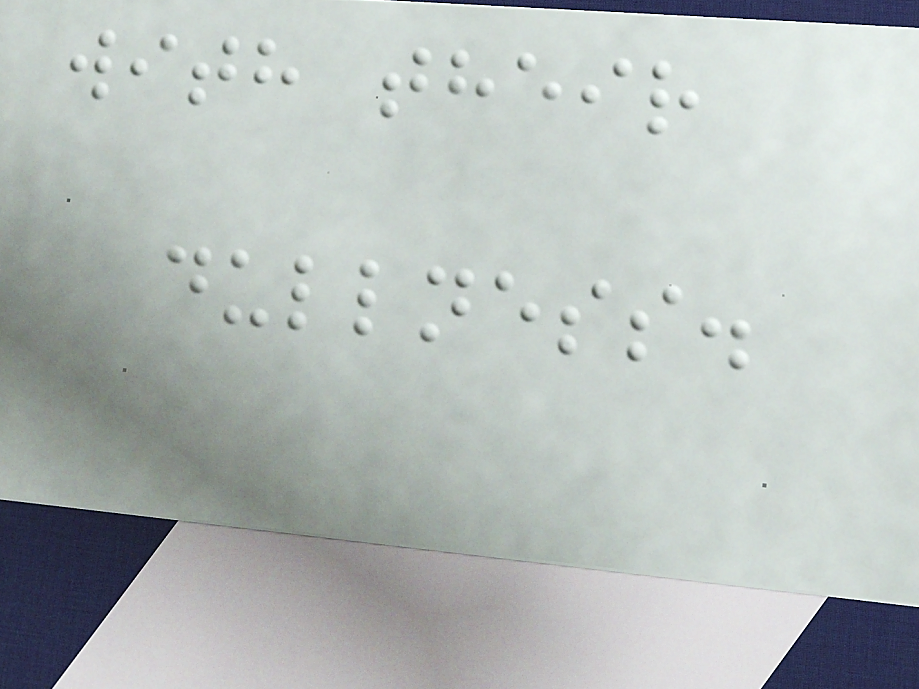with their
dullness.
